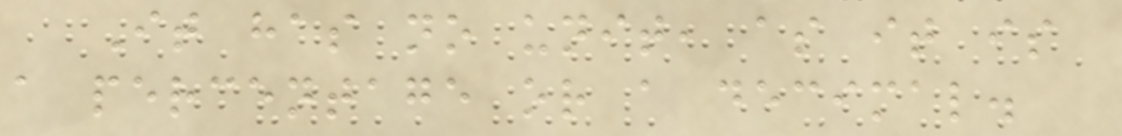It has no unit, as it is
a percentage or a decimal.
